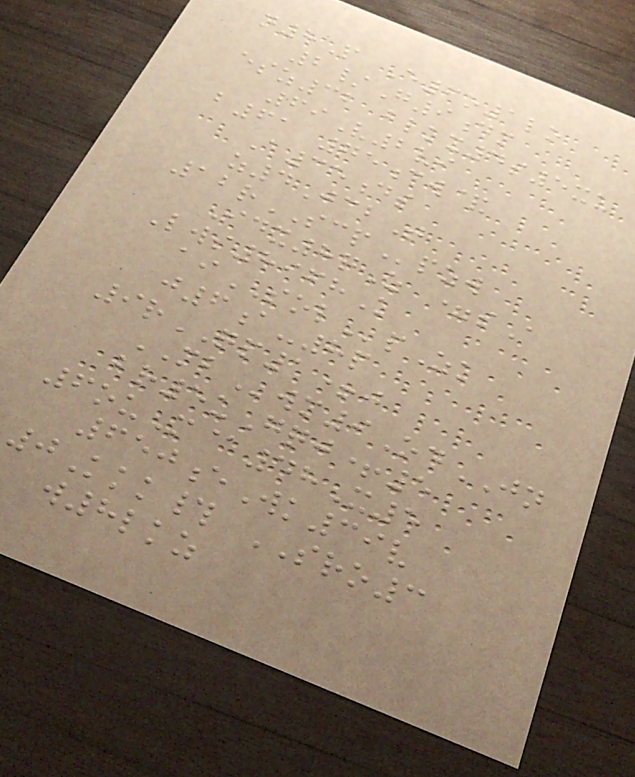n8P E6o1lo
2/G9dm
esz32 blkx4s5xu
69V2vi
b61 75cw&
A35ds
z4JcbT
12rSCPpzw
Idx8qZ =sA
Lws8968K
aiSOLpZk
j6a-8p
9rQP1+j
MBwm9OdJN
br5uGqj+5
6ouM@48X5
650eWk39v
0Kkk# SRO3
w8lkz
